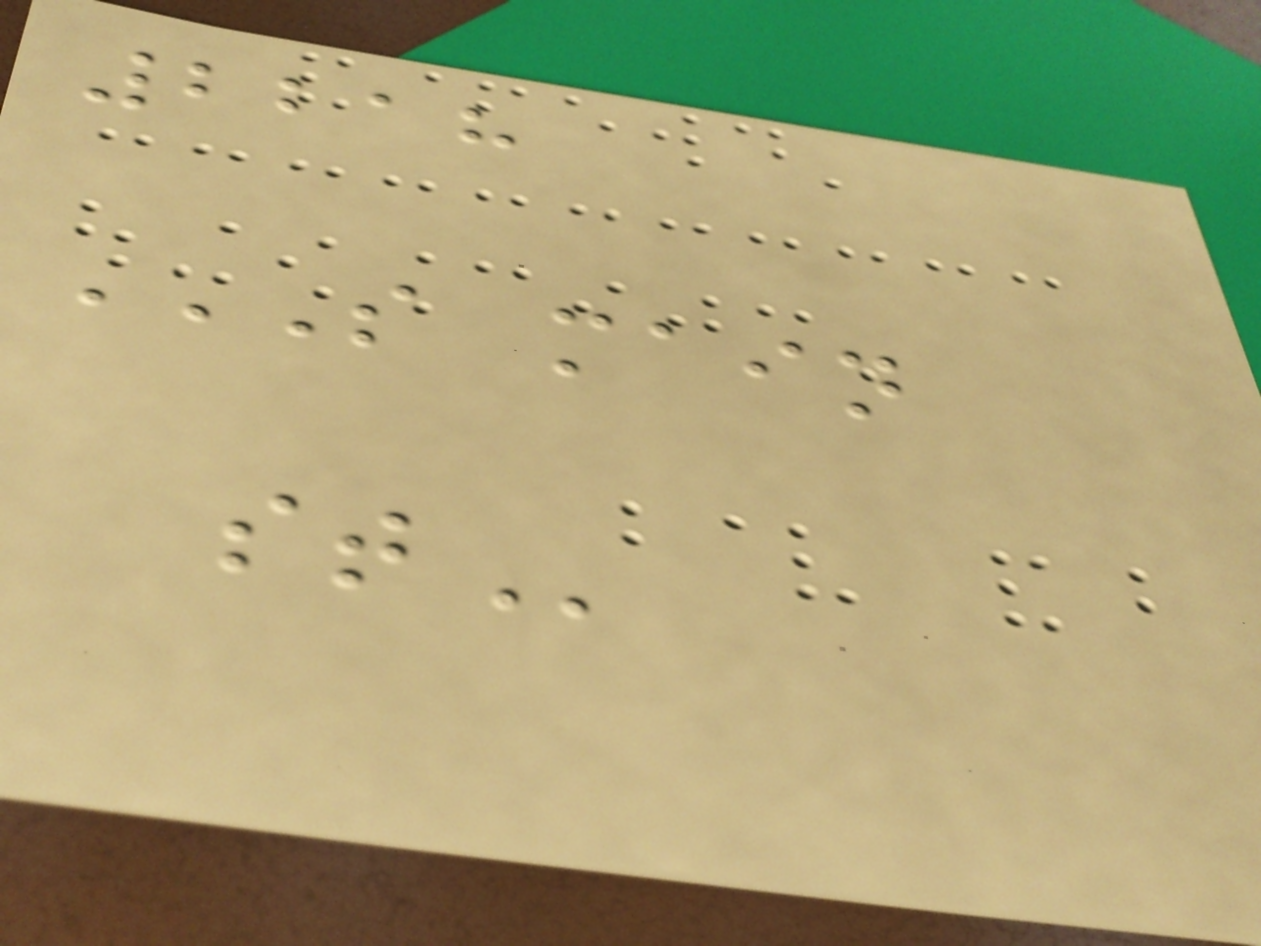2218
S MAIN
ST
